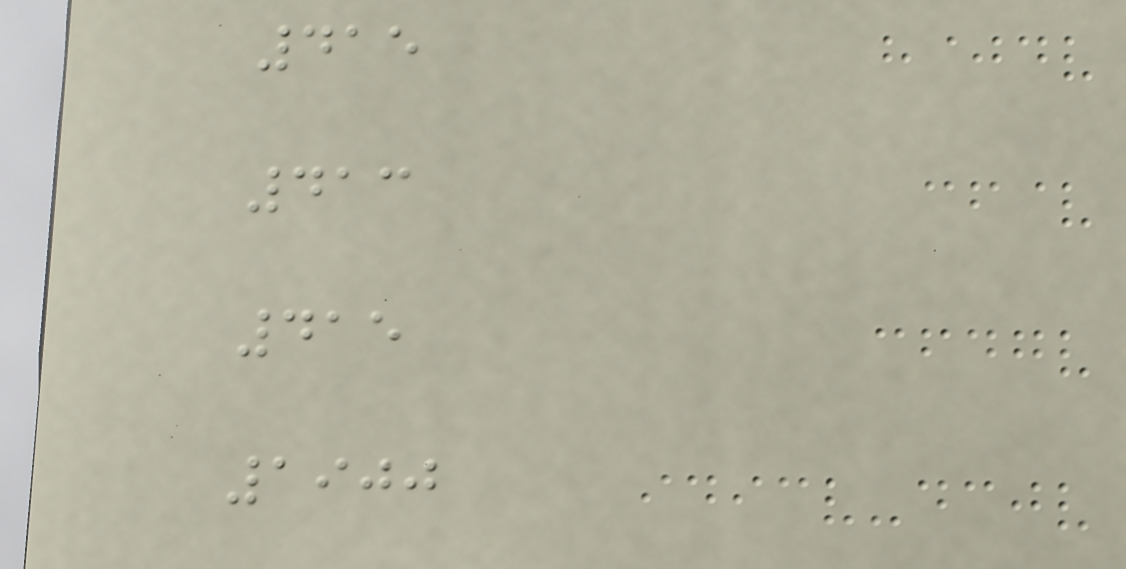415
413
415
1900
